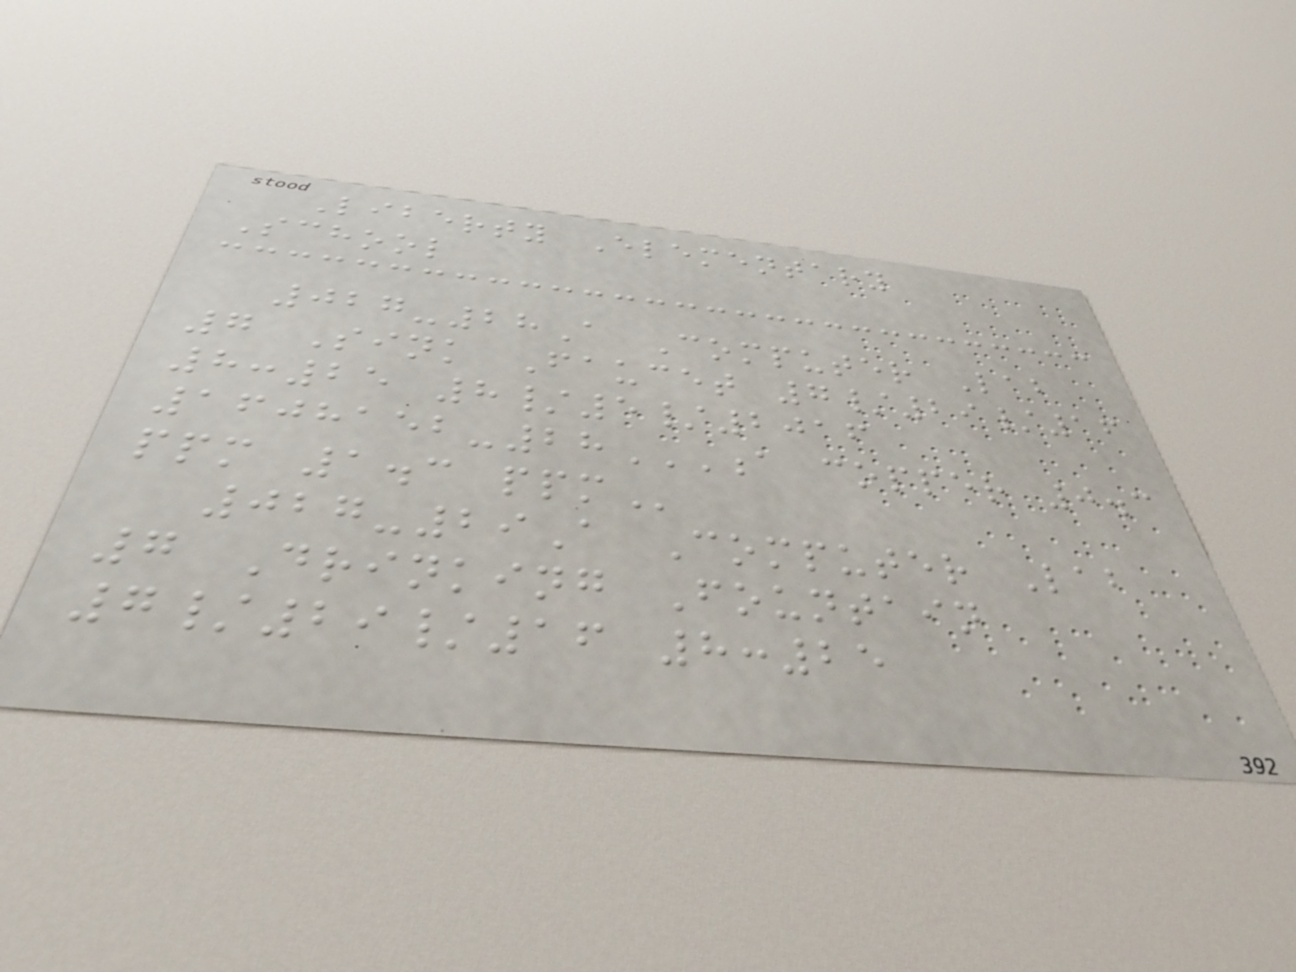Liberty Elementary
School
027-28A Computer Lab
7 Sink Faucet 7/29/16
8:25 8/5/2016
1608152-28A COPPER 0.3
PPM 1.3 PPM
027-29A Computer Lab
7 Drinking Fountain
7/29/16 8:25
